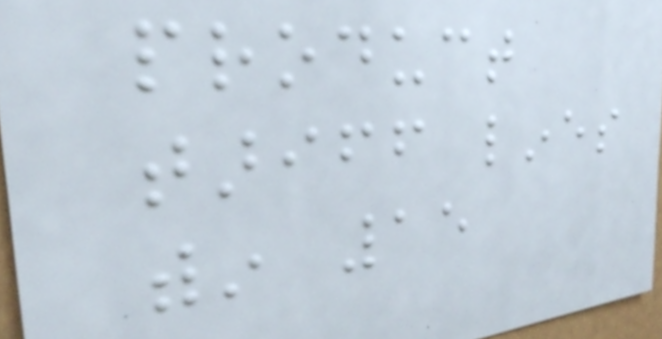product
tariff lines
within 15
